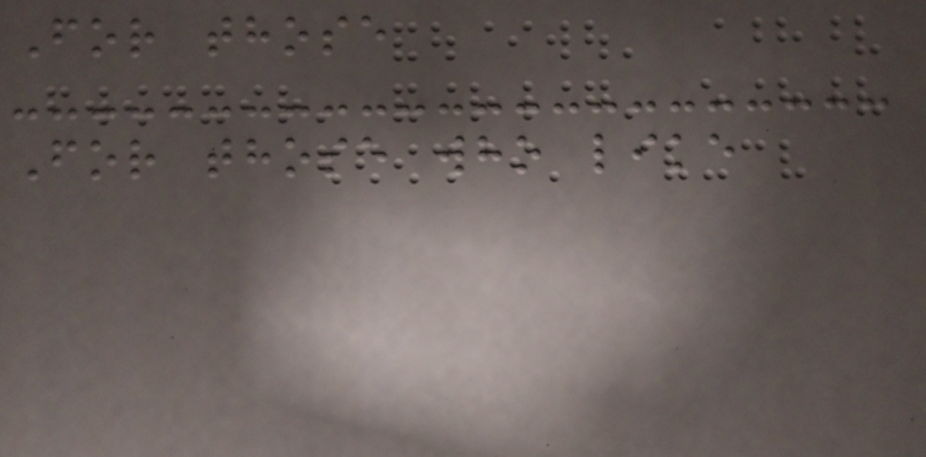For those
For those who like
